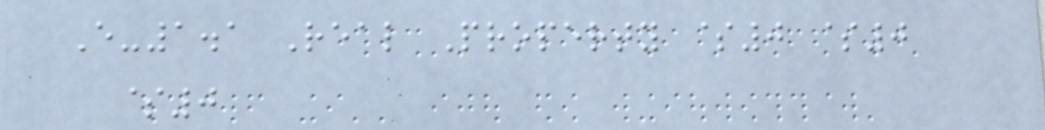E-1.1 Real Property $0 $0
$0
